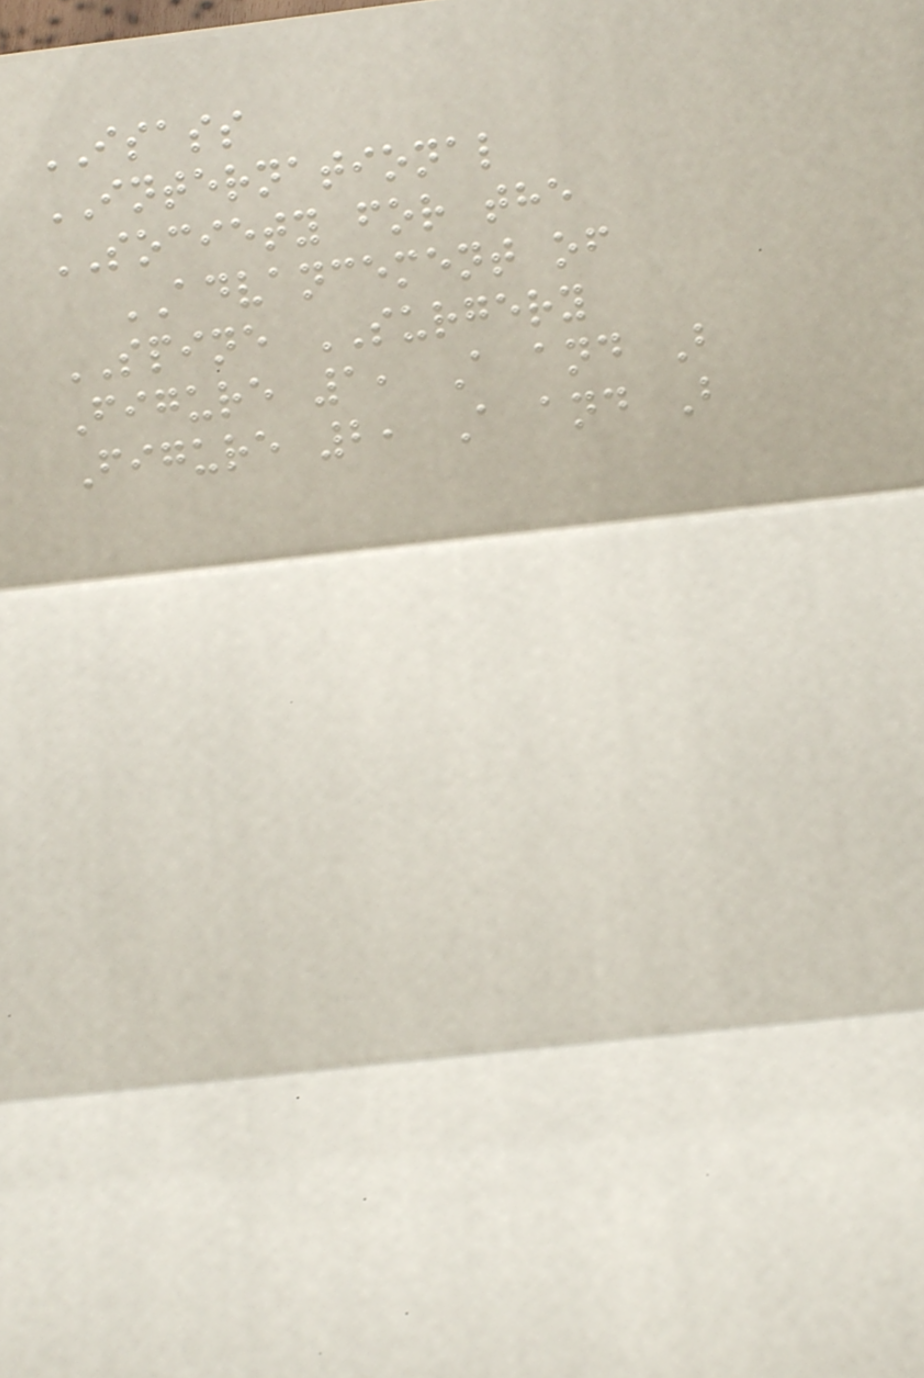ISASS
INTERNATIONAL
SOCIETY for the
ADVANCEMENT of
SPINE SURGERY
Figure 1, A and B
Figure 2, A and B
